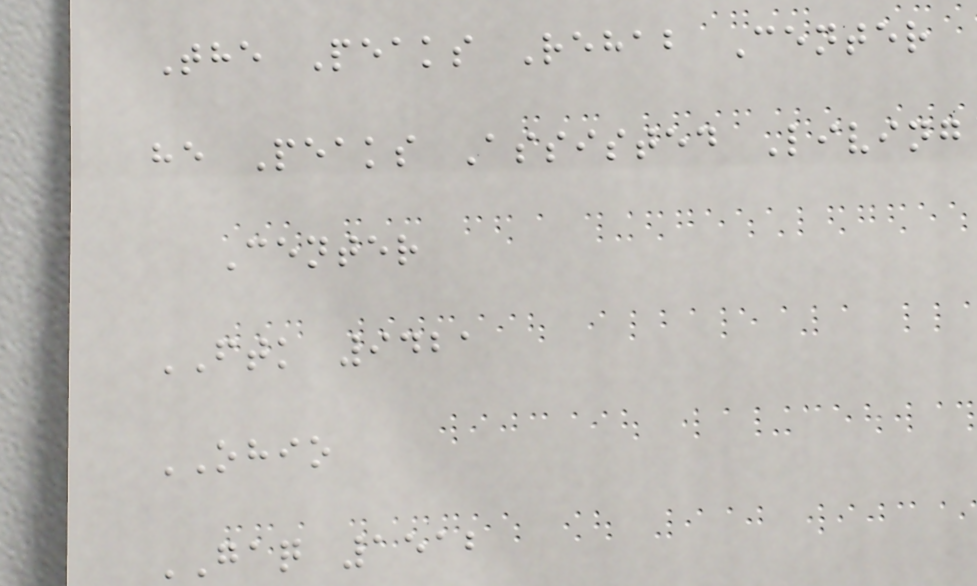The Peaks Rehab Center
he Peaks Assisted Living
Center
FTK 9421
OHIO
GAQ 1512
